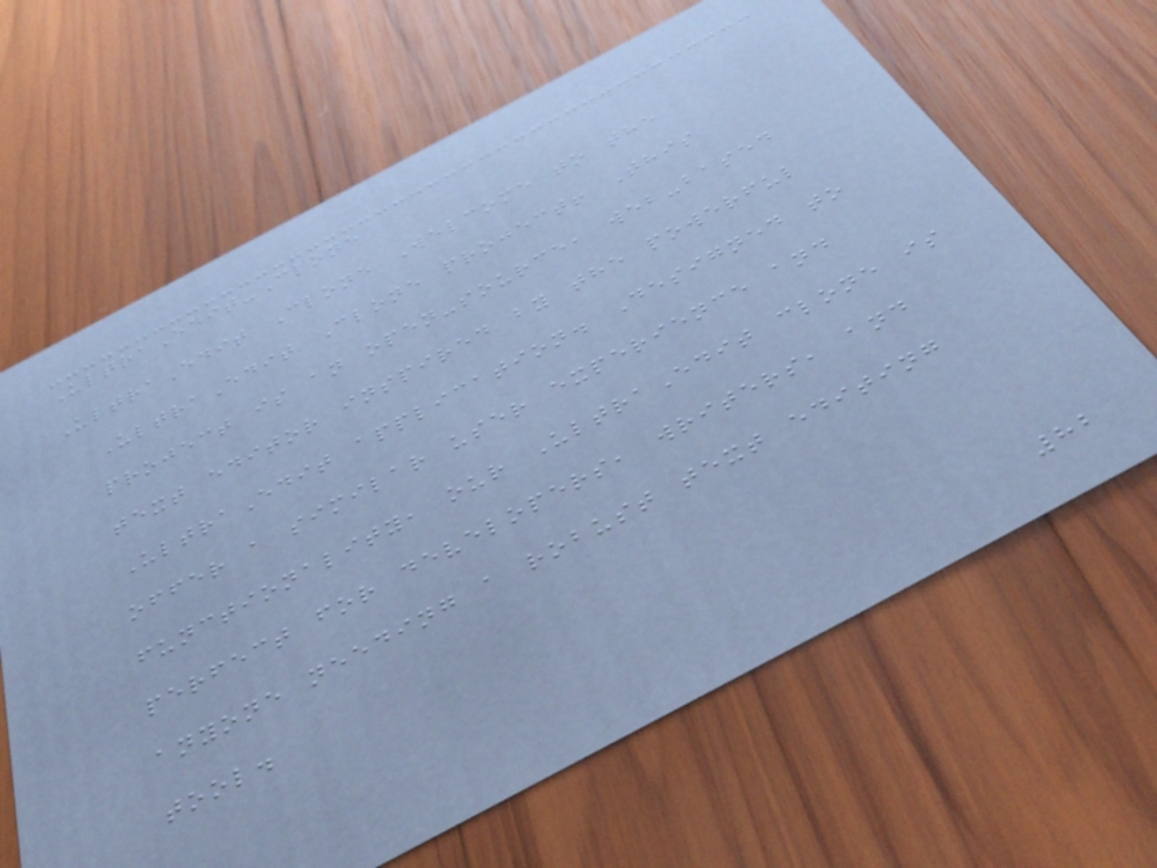UltraEdit-Clone
UltraEdit Clone Welcome to the
UltraEdit Clone project! This
project is an open-source, web-based
text editor inspired by the powerful
UltraEdit application. Designed to
offer a similar user experience and
functionality, our UltraEdit clone is
perfect for developers, writers, and
anyone needing a robust text editing
tool.
82
